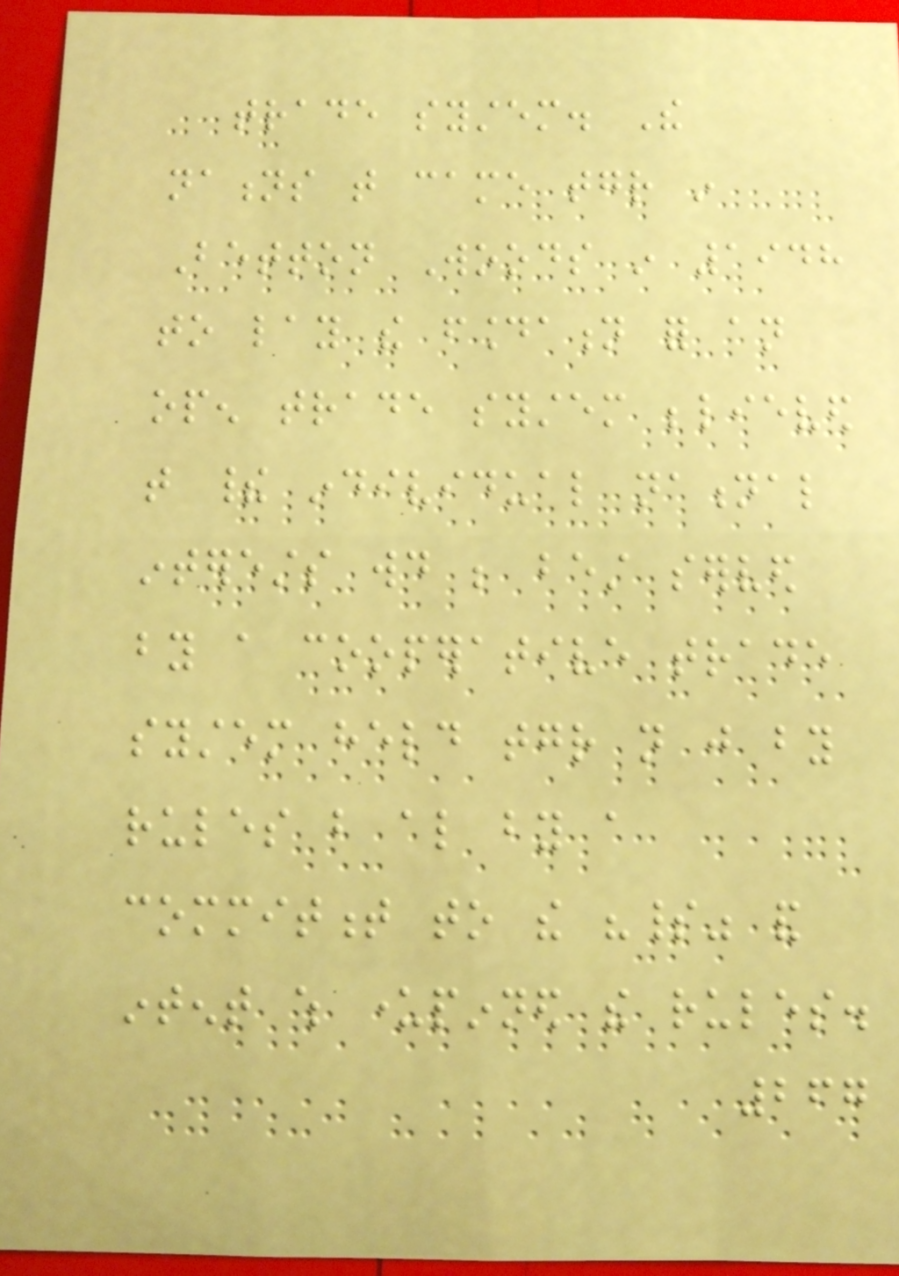trade system. The
nations that came together in
Betton Woods in 1948
to lay the foundation for an
open trade system believed
that their individual national
interests would be best served
by a cooperative trade
system held together not just by
rules but also by a
commitment to the "spirit" and
intent which underpinned the rules.
267
